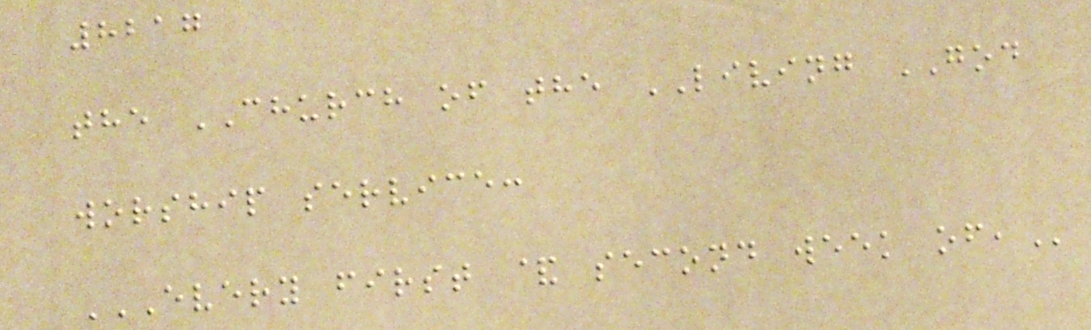8217
the CHURCH of the LIVING GOD
worship service:
EVERY FIRST & SECOND WEEK OF,
